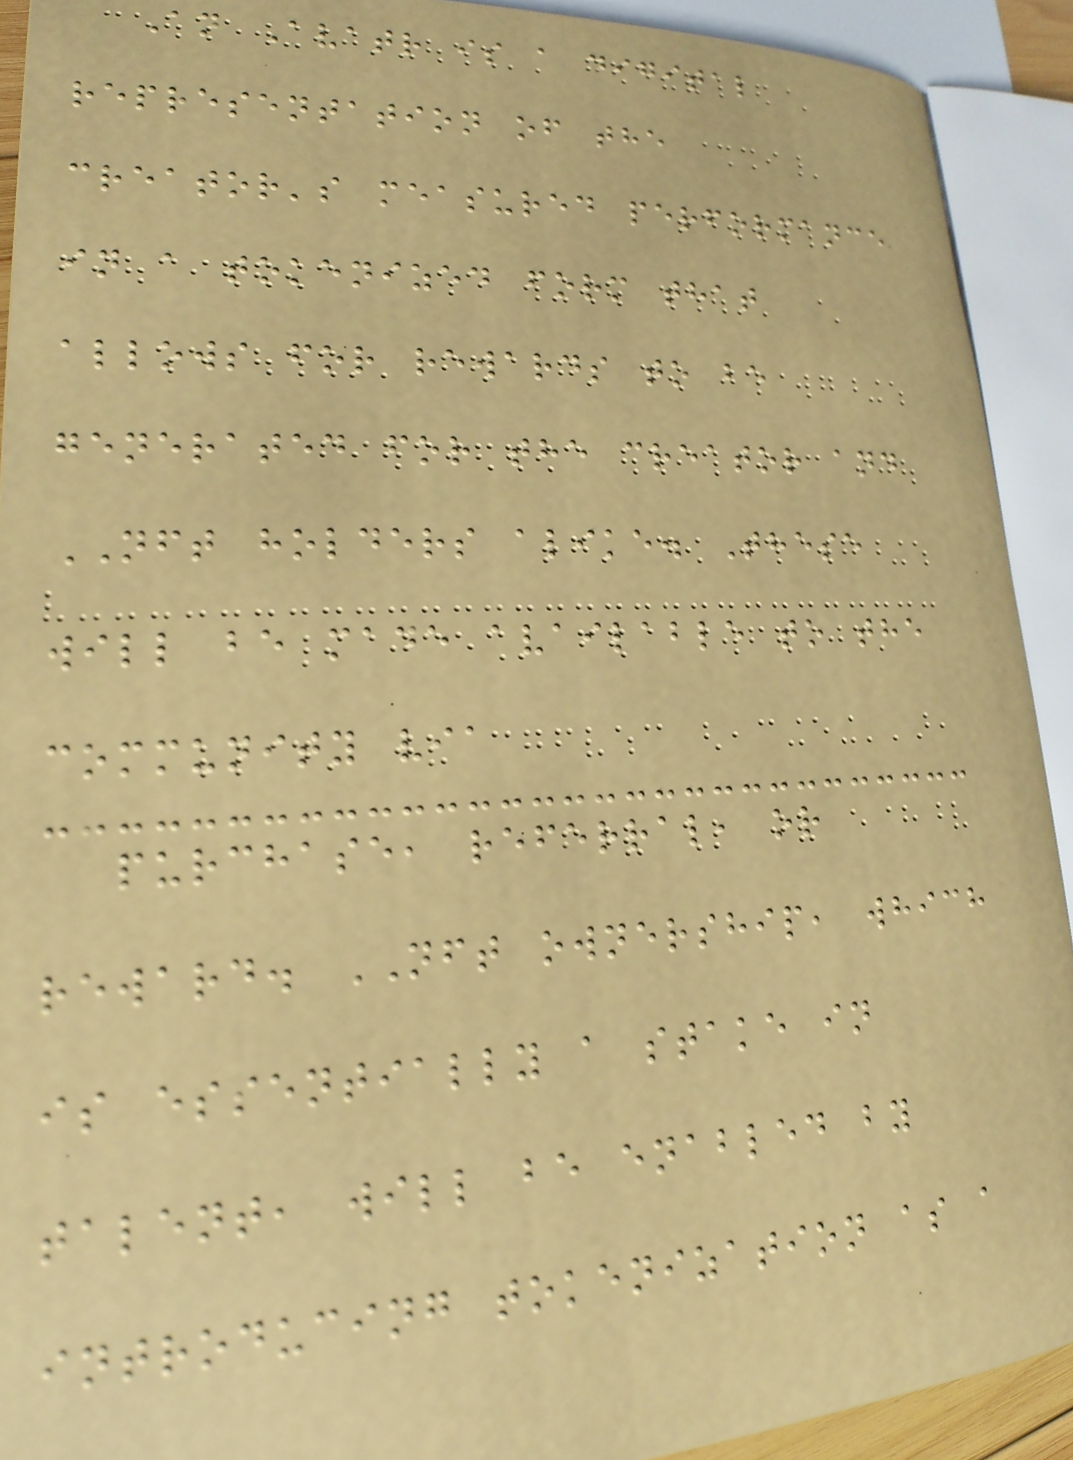An Avatr is a digital
representation of the
creator's measured performance
in a tokenized form that
allows for rewards to be
generated for the creator and
NFT holders alike. These
will be made available to the
community via
purchase, referral, or
reward. NFT ownership, which
is essentially a stake in
talent, will be enabled by
introducing tokenization as a
